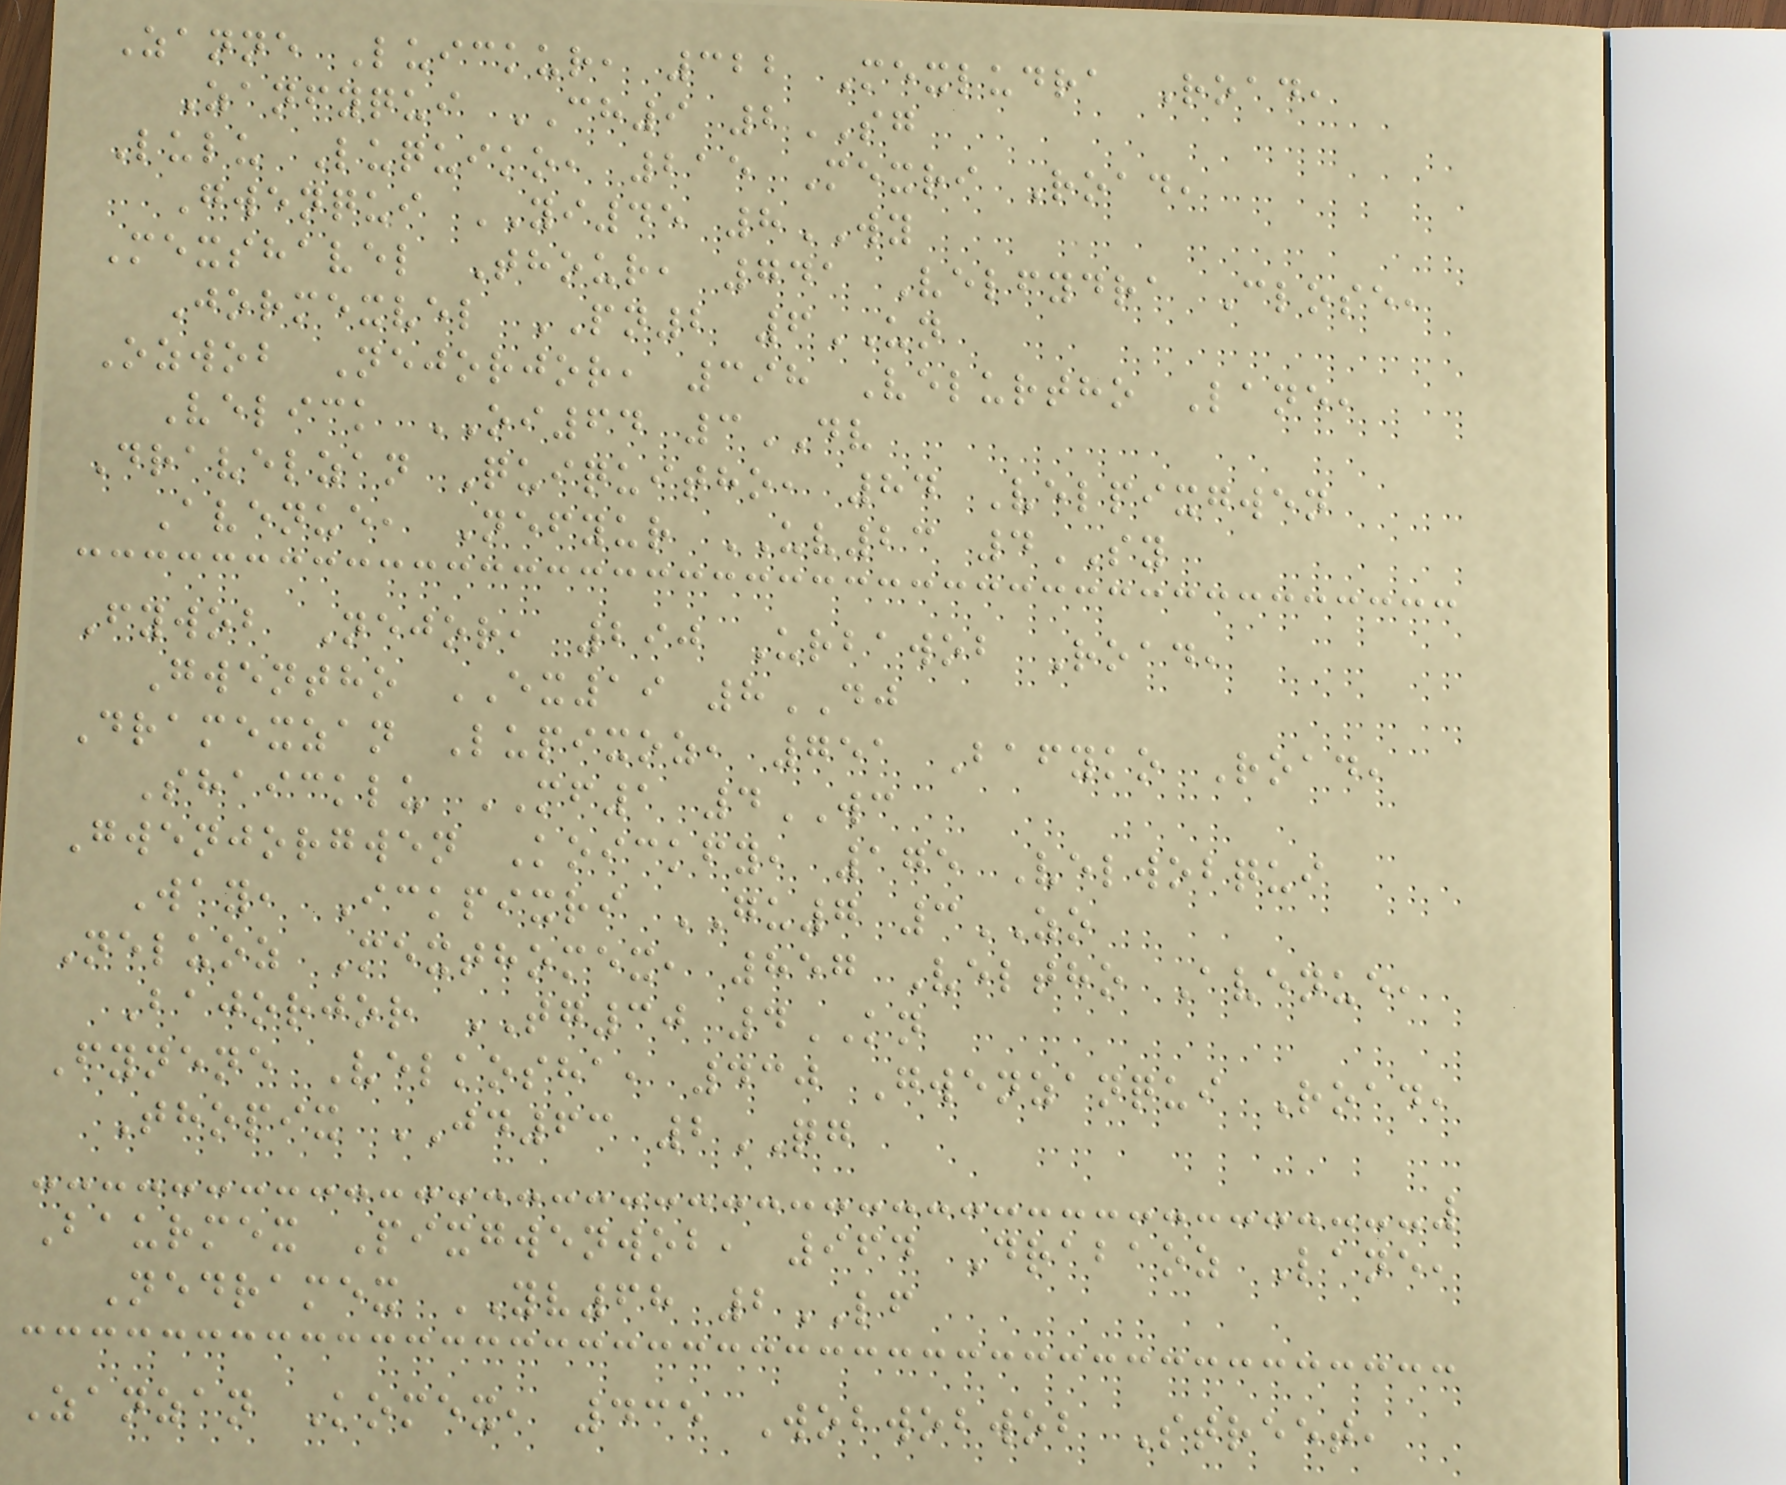Zanne Luickur, 322 Mexludra Road,
Zanfyqui CH9 2SG
Lulu Luquiko, 215 Mexri Road,
Gwenqui YI45 8WY
Mexshavel Thour, 741 Velfydra Close,
Jormexvel PN2 6UN
Ozwob Nejorjor, 398 Velurtho Lane,
Velick OI64 3DV
Dravelzan Quiquitho, 84 Velpixgwen
Avenue, Nefyur UV23 4SY
Fywob Nejor, 290 Urbawob Road,
Gwentho EX19 8DJ
Dramexzan Lupixoz, 751 Bafyko Road,
Shaicklu MF1 4WC
Gwenjorgwen Koickfy, 175 Velwobqui
Way, Ickpixri GU7 3ZO
Neluoz Mexthomex, 857 Veltho Avenue,
Bajorjor TG30 4KN
Fynene Velkosha, 430 Gwenzanqui Road,
Thopix JD63 2QG
Baurmex Pixgwenwob, 964 Drabaoz Lane,
Nedramex YV68 2LF
Zanzan Komex, 435 Wobwobwob Street,
